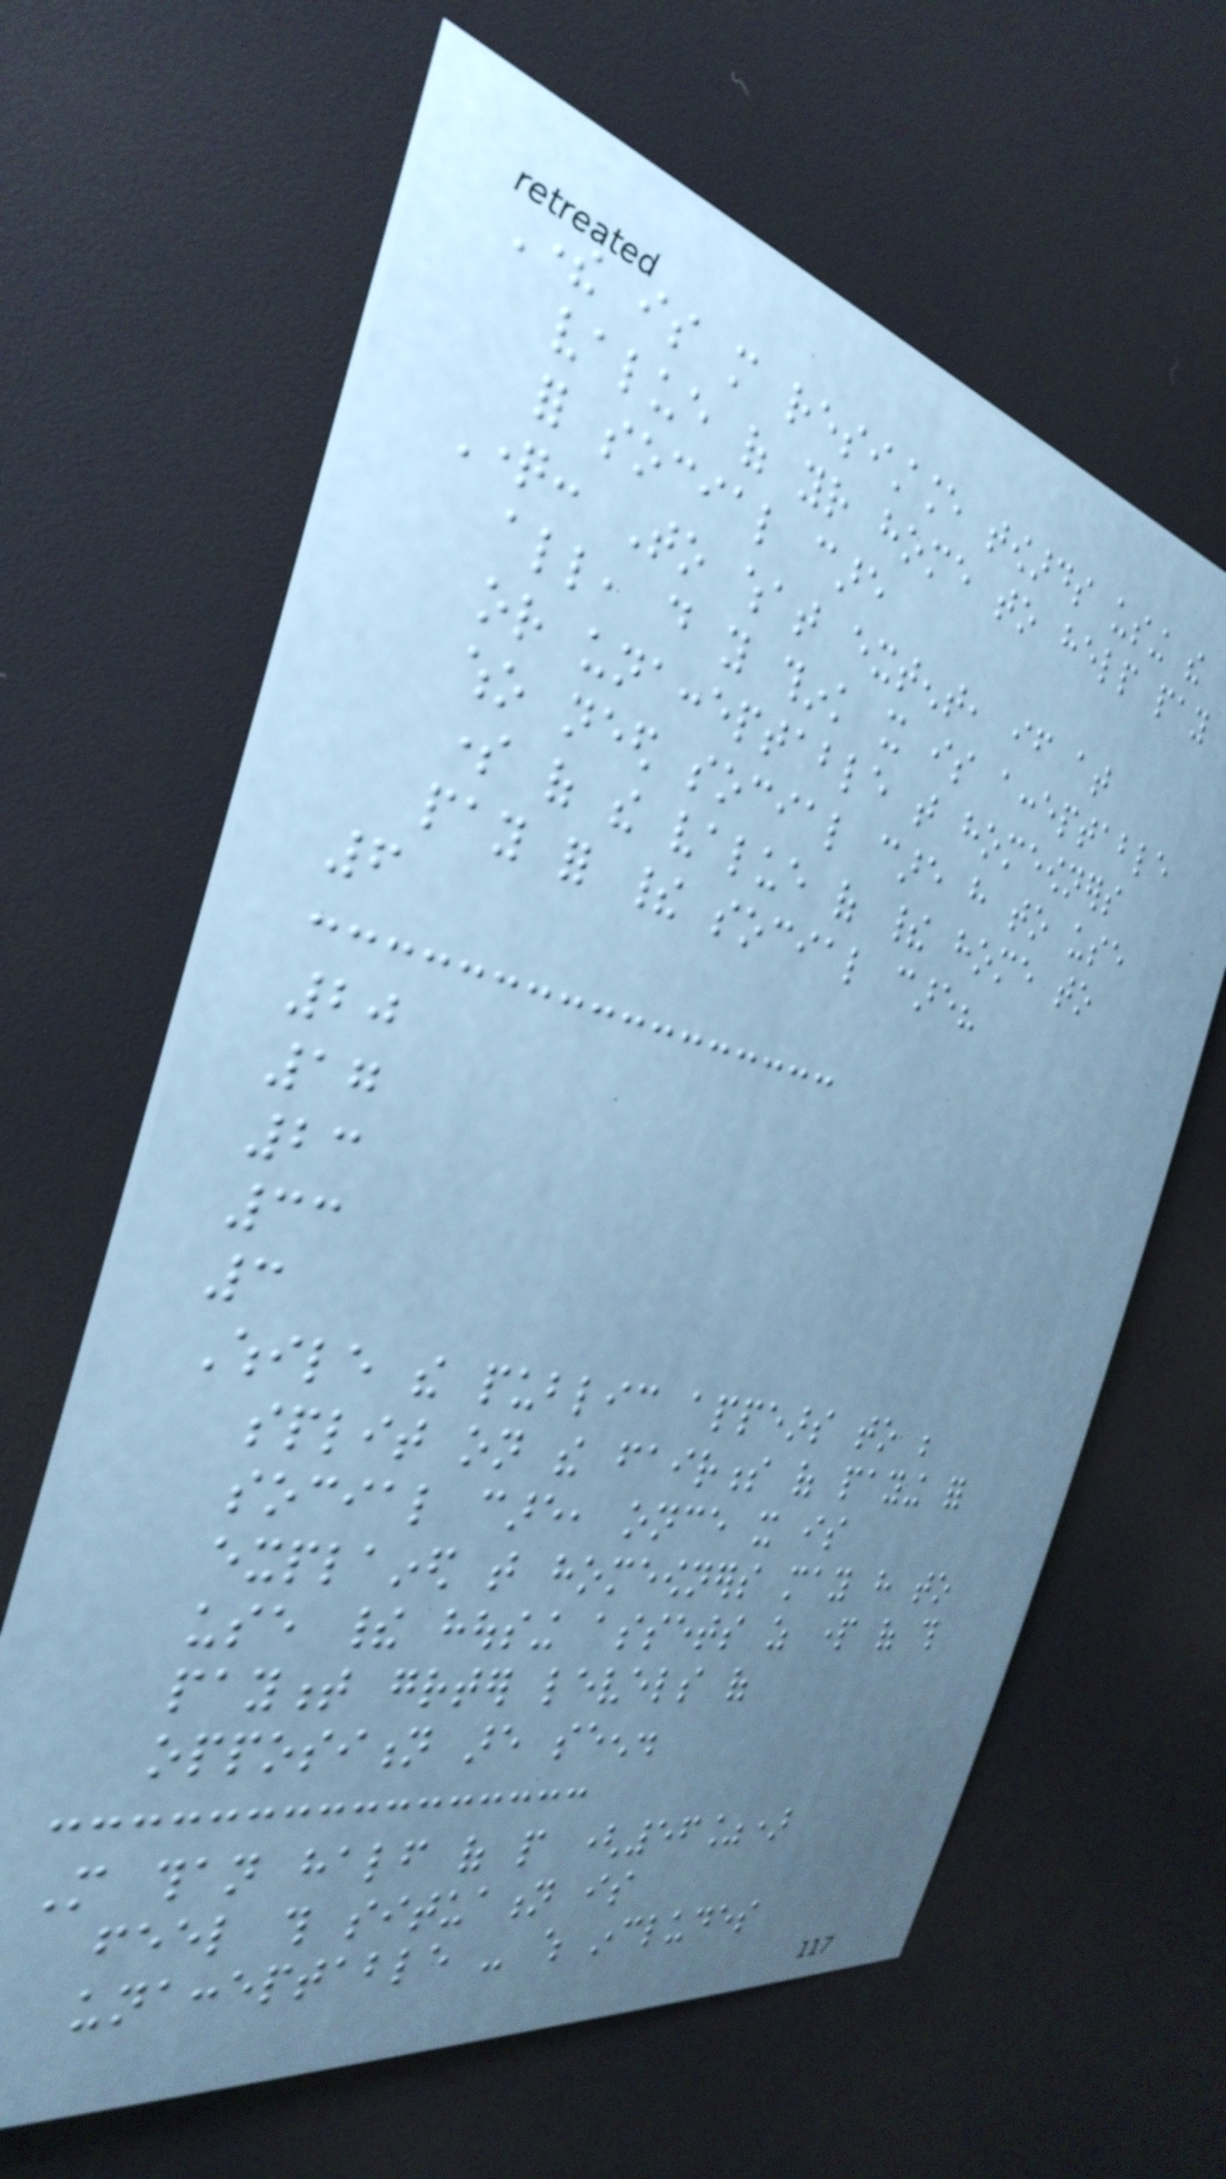There is more resistance towards using the
value of your home to help pay
for social care
Question: To what extent, if at
all, do you think it is acceptable
or unacceptable that homeowners
who need social care have to use
some of the value of their home to
pay for their social care?
6
20
17
23
33
3
While the public appears to be
split on the fairness of paying for
social care, once it is
explained that homeowners may have to
use their housing assets as part of this
payment greater levels of
opposition are seen.
More than half of people (56%)
feel this situation is
unacceptable - which includes
